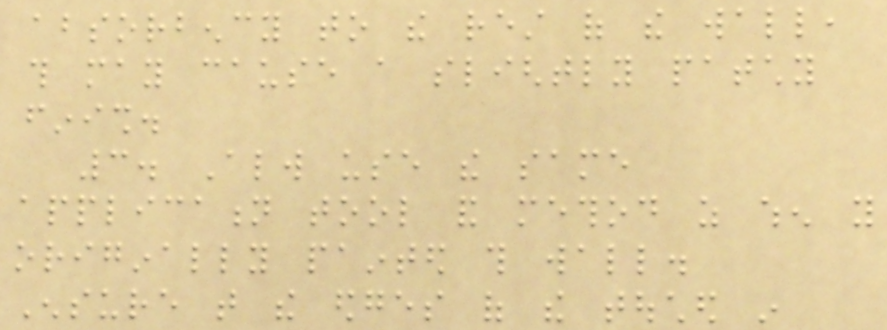absorbency to the rest of the wall,
this may cause a slightly patchy
finish.
3. Always use the same
application tool and method as when you
originally painted this wall.
Ensure that the edges of the touched in
